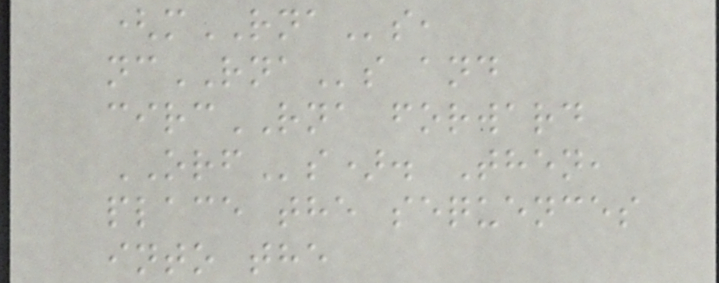(mRNAs,
ncRNAs and
circRNA forward
ORFs). Then,
place the sequences
into the
